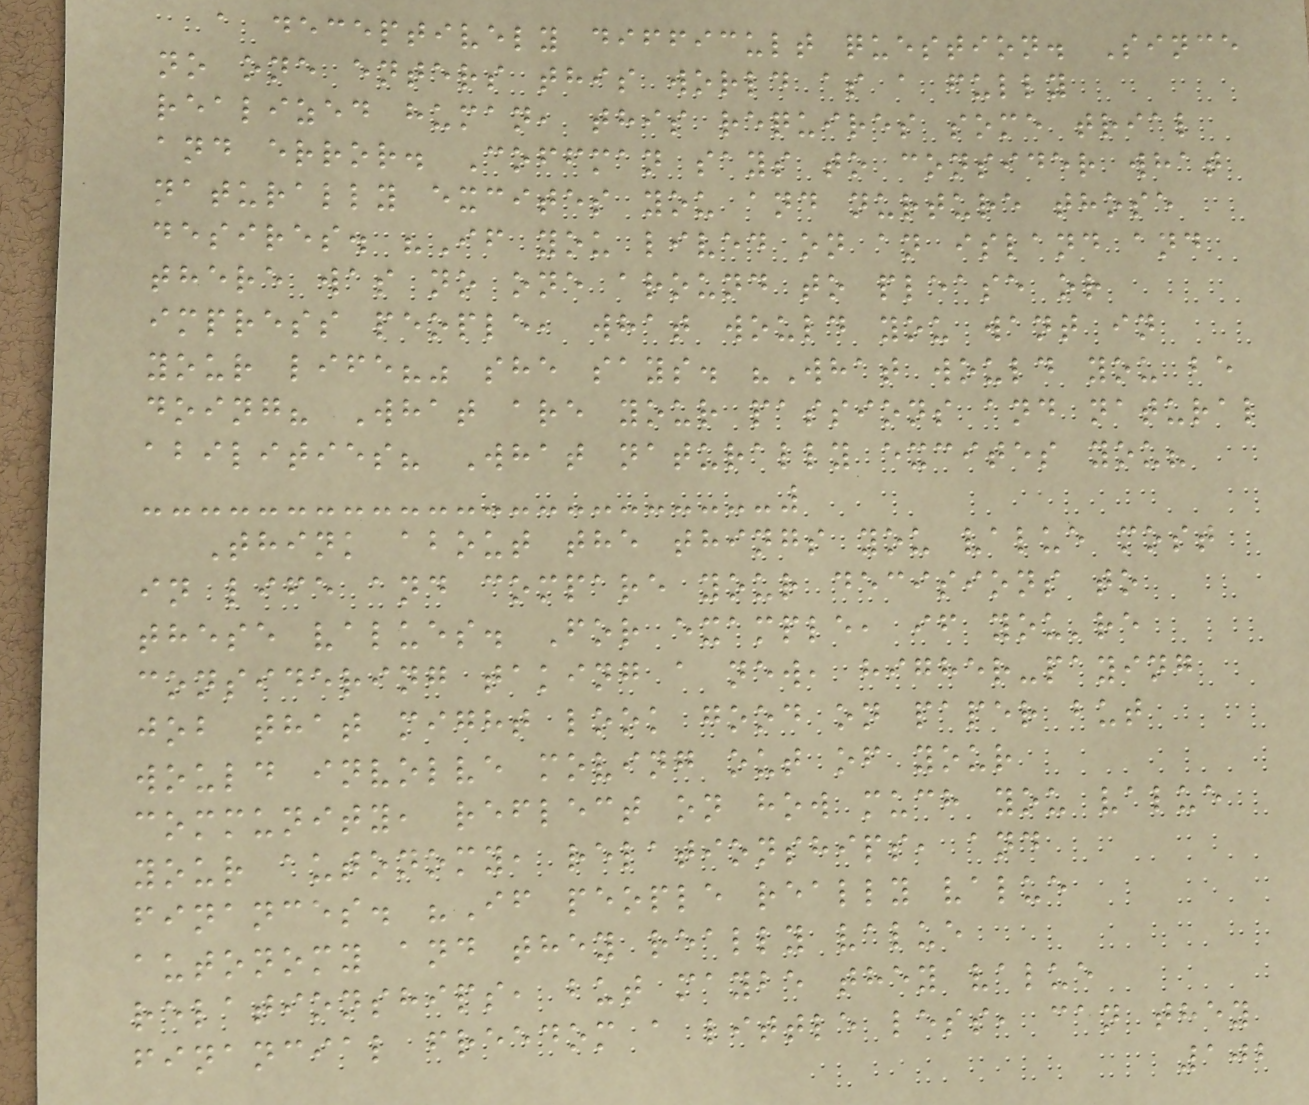a deceptively difficult question. Since
no one enters this world as a fully
realized human, this requires some trial
and error. Coffman says to consider what
naturally excites you and nurture those
desires. "If you lived on an island and
there was no one around to please or
impress people, what would you want in
your life?" she says. "What would you be
doing? What are your passions and natural
abilities? What naturally excites you?
Think about the things you value most
in life and compare your decisions to
these values. For example, if you're
considering taking a new, higher-paying
job that might look good on paper but
would involve moving out of your
community, reflect on how much you value
your autonomy, relationships, and
finances. "If people really value
autonomy and they really value
relationships, but maybe they value
financial freedom a little less, can they
102
